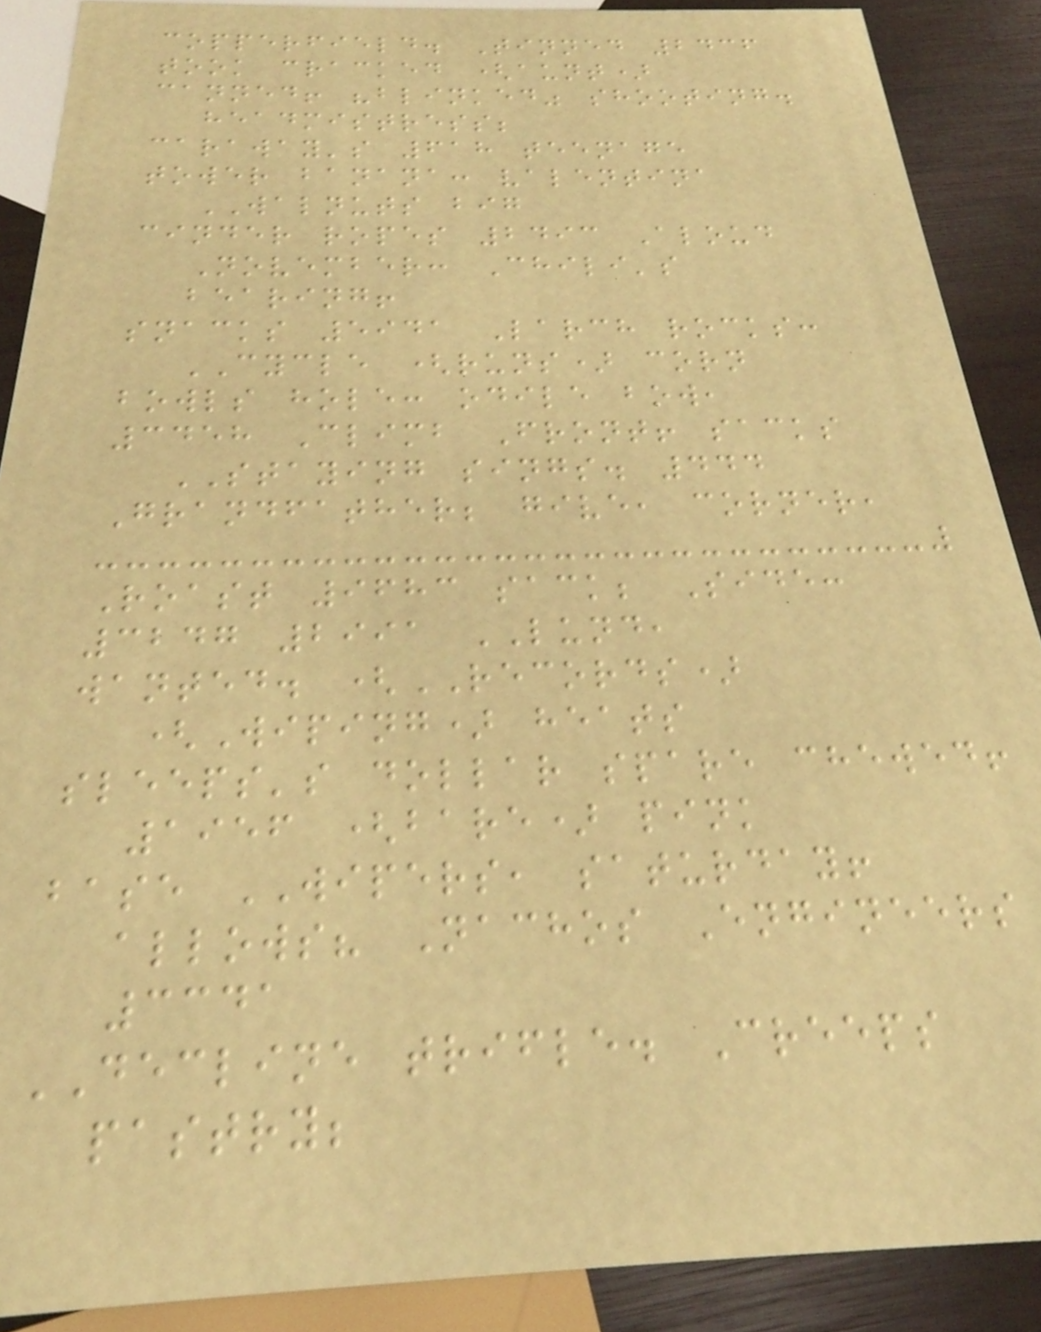copperfield. Tinned 2436
took cracked (aunt)
canned! "blinked" shooting.
headmistress;
caraway's 618 teenage
tower banana: valentina
WALNUTS big
cinder ropes 2493 Aloud
November: Chili's
bearing!
snacks 5941 Larch rocks:
CYCLE (runs) corn
bowls hole: odile bow,
3458 Climb Front! sacks
STAYING sings. 444
Grandfather; give, corner,
Roast 9683 sack; Side:
3247 2991 LUND,
wanted. (RECORDS)
(Wiping) heats
sleeps's dollar spare chewed!
1956 (bare) pink
base WIPERS, saturday!
allows? Nachos Engineers
3341
DECLINE trifle. Creeps
pastry;
